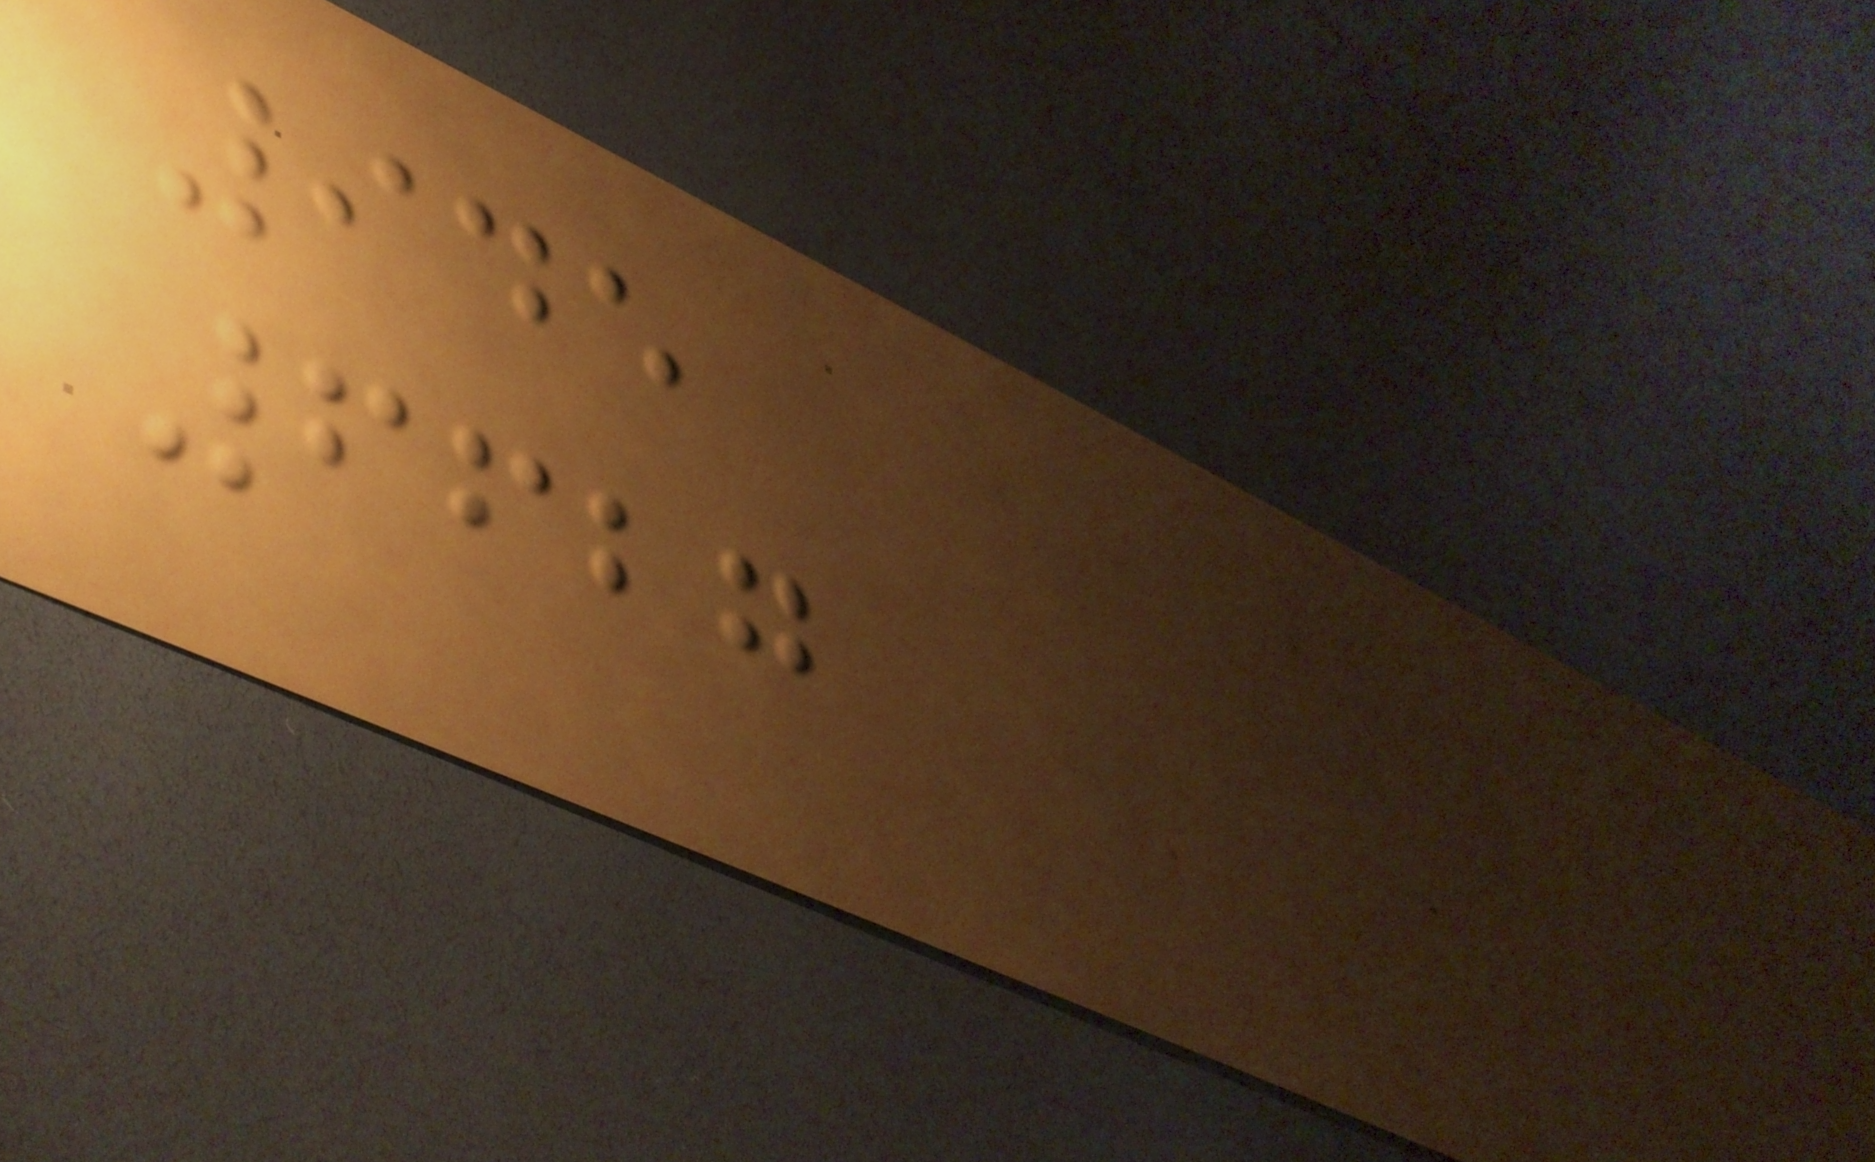945
6627
